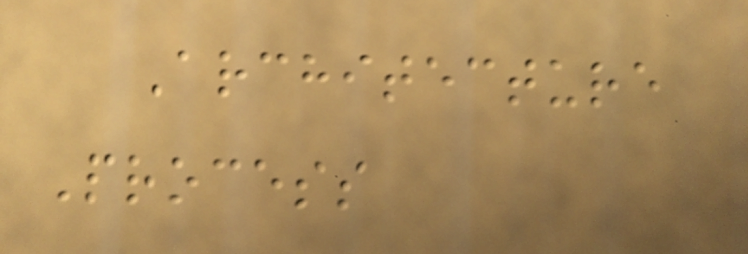Architecture
Process
